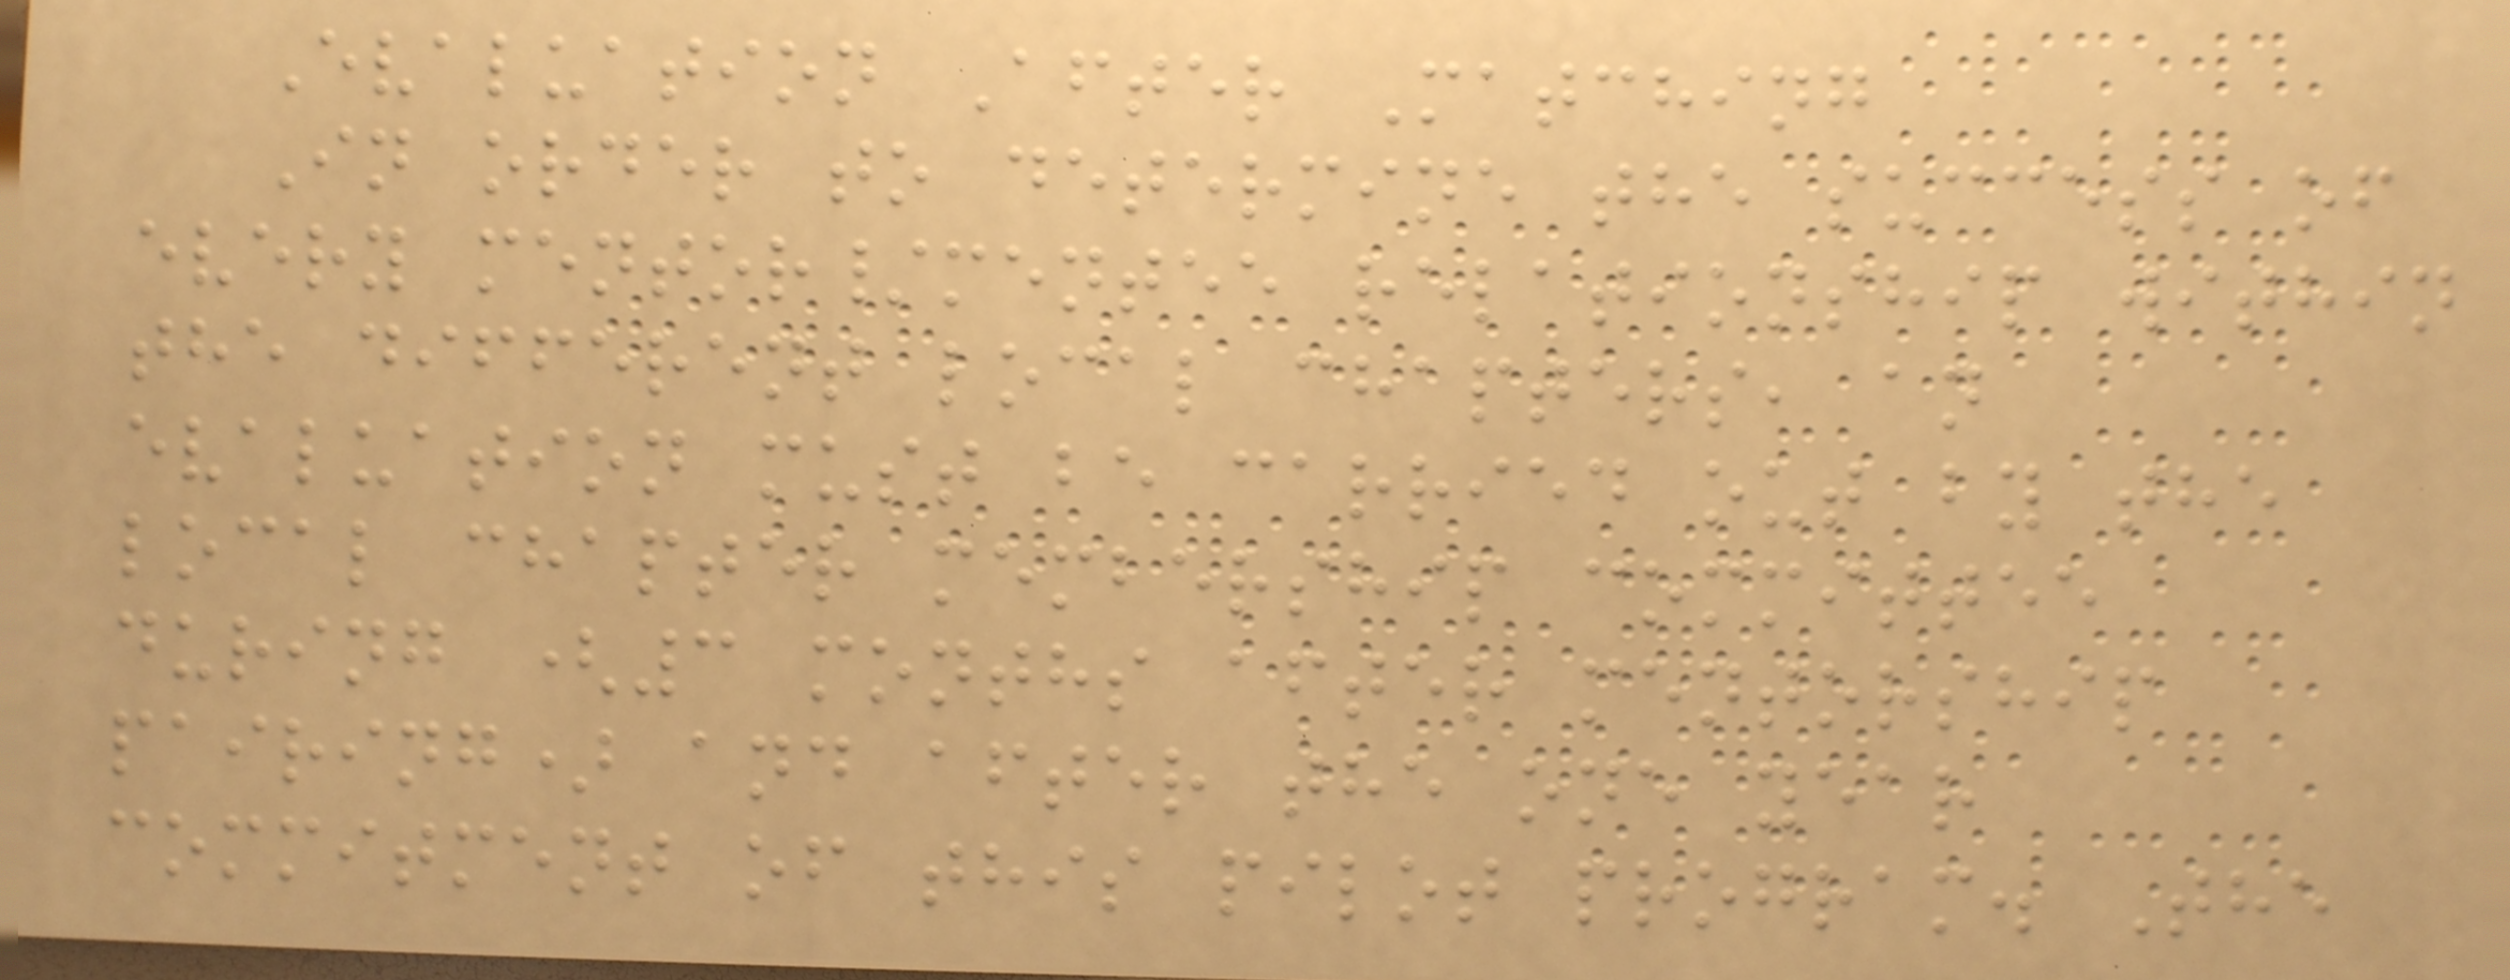Evaluation After Matching
In order to determine the success of
every mentor/mentee relationship within
the different local chapters, an
evaluation must be carried out by the
local chapter membership committee
during (3 months after mentorship
pairing) and after the one year
commitment of this pilot program. The
